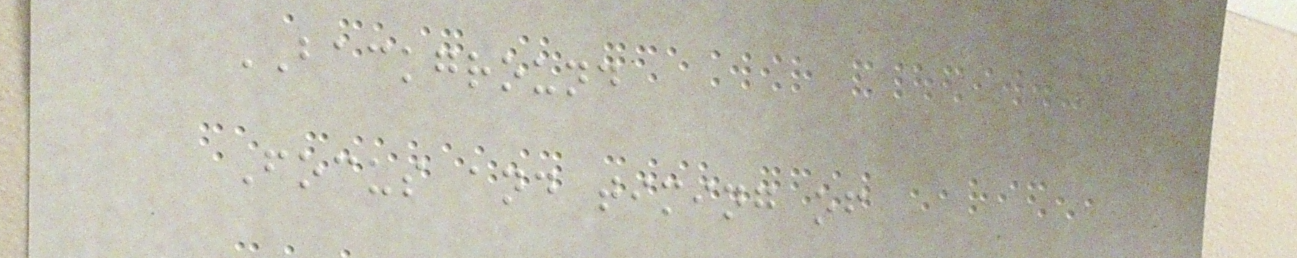BACKGROUND
Focus and timing of
